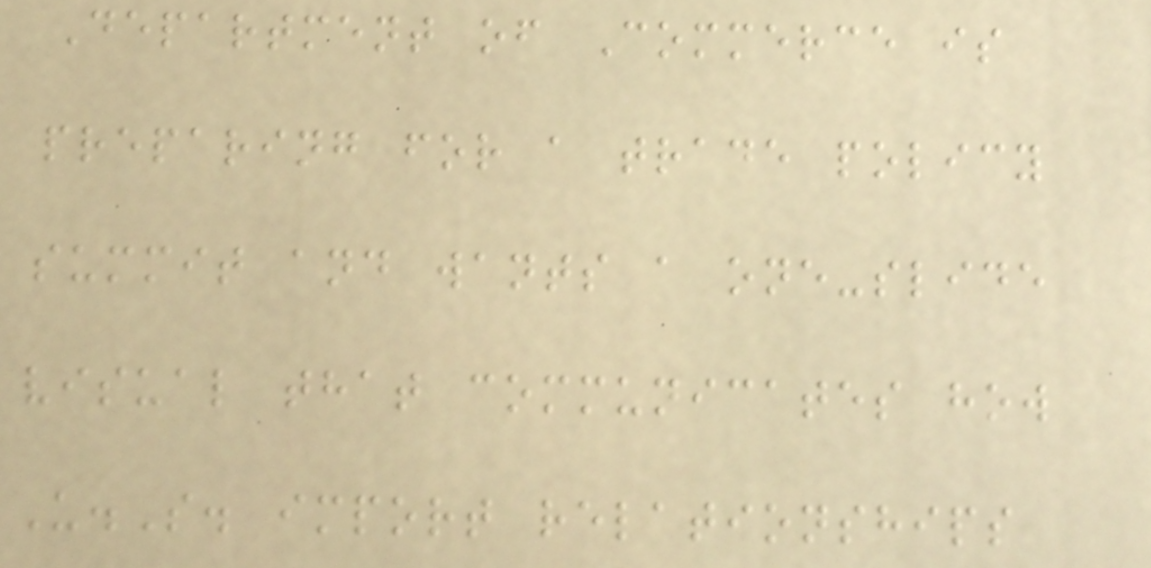Department of Commerce is
preparing for a trade policy
summit and wants a one-slide
visual that communicates how
U.S. import relationships
